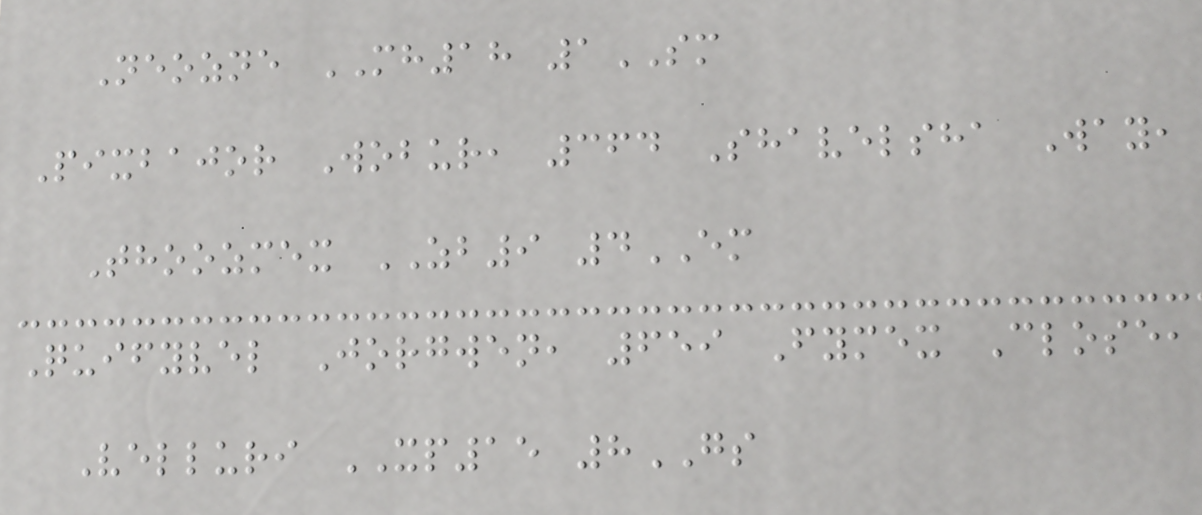Neozne MH18 1SM
Pixbajor Wobur, 364 Shavelsha Way,
Thoozmex ZB9 4EM
Quifyvel Jorgwen, 659 Fymex Close,
Velluri XP15 8GS
